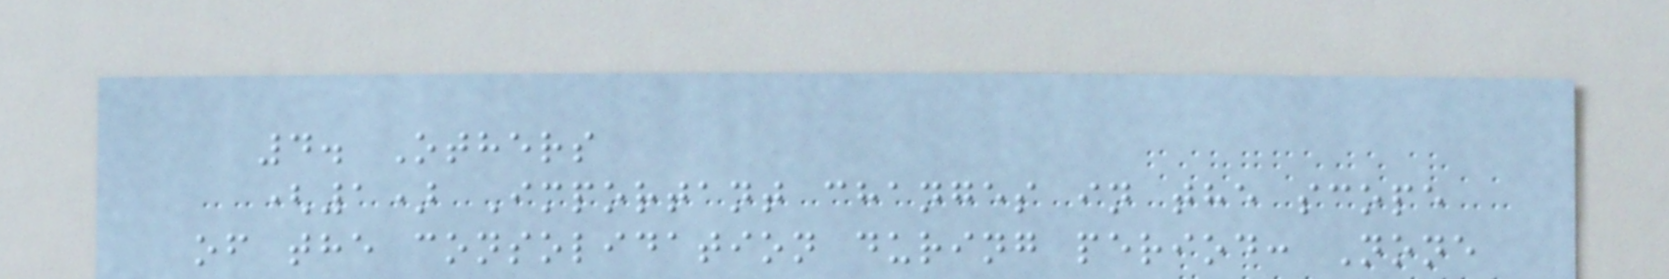4. Others
(1) Important changes in the scope
of the consolidation during period: None
